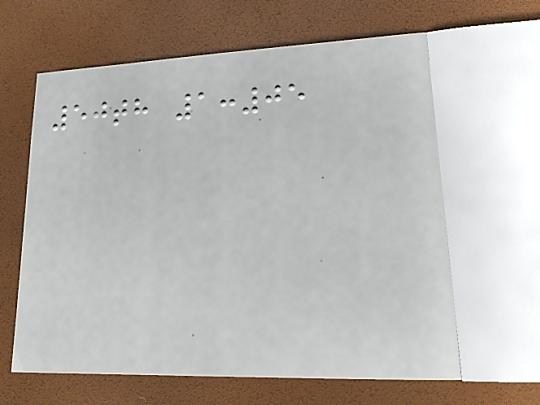50th 1:05
